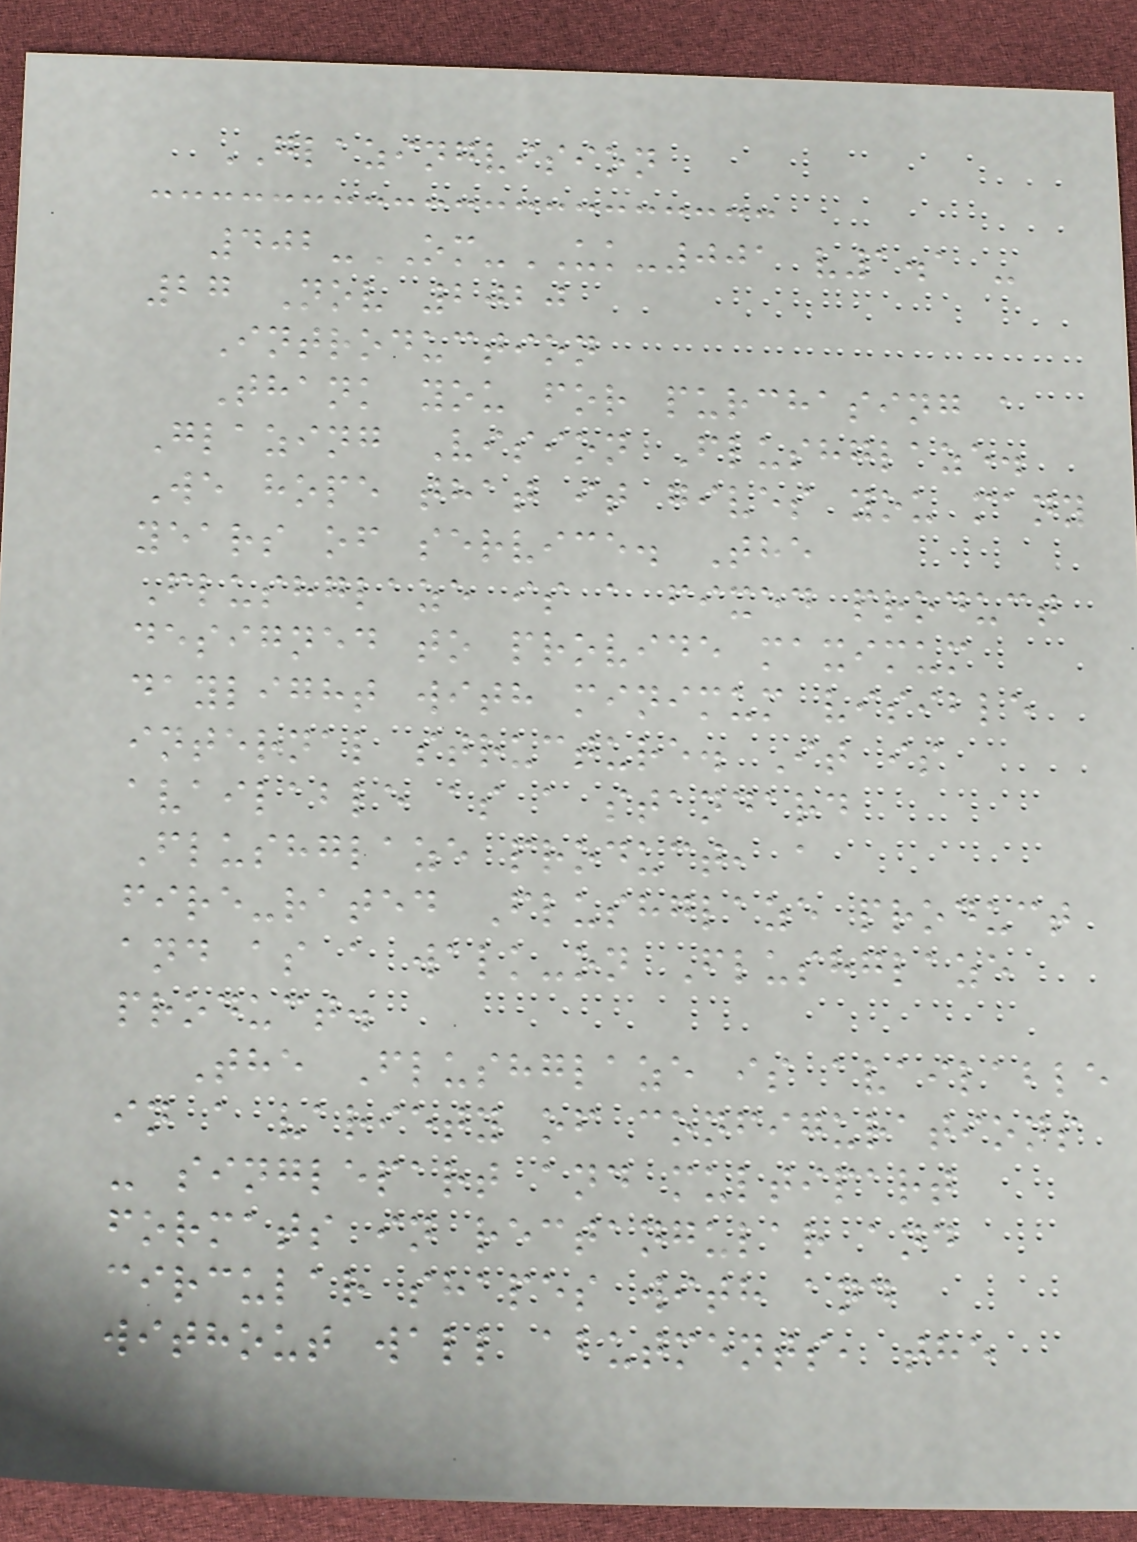GLAZINGVISION
402-OM-UK-001 v1.1 -
27 Nov 2020
Introduction
Thank you for purchasing a
Glazing Vision Flushglaze.
We hope that it gives you many
years of service. The
Flushglaze is a fixed product
designed to provide maximum
daylight with minimum visible
internal structure. It is
available as a standard
Flushglaze product, a
fire-rated Flushglaze product
and as a walk-on Flushglaze
product.
The Flushglaze is available
in a variety of configurations
- singlepart and multipart
formats in rectangular and
circular shapes with and
without wall abutments, the
